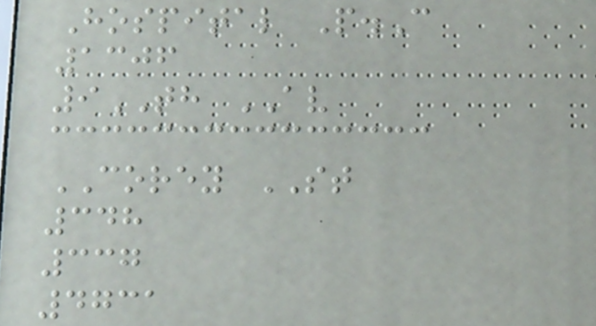Hospital P.C
1306
9TH AV
COREY ST
348
337
4731
